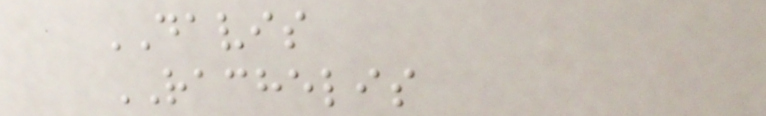DAVIS
RACHELIS
